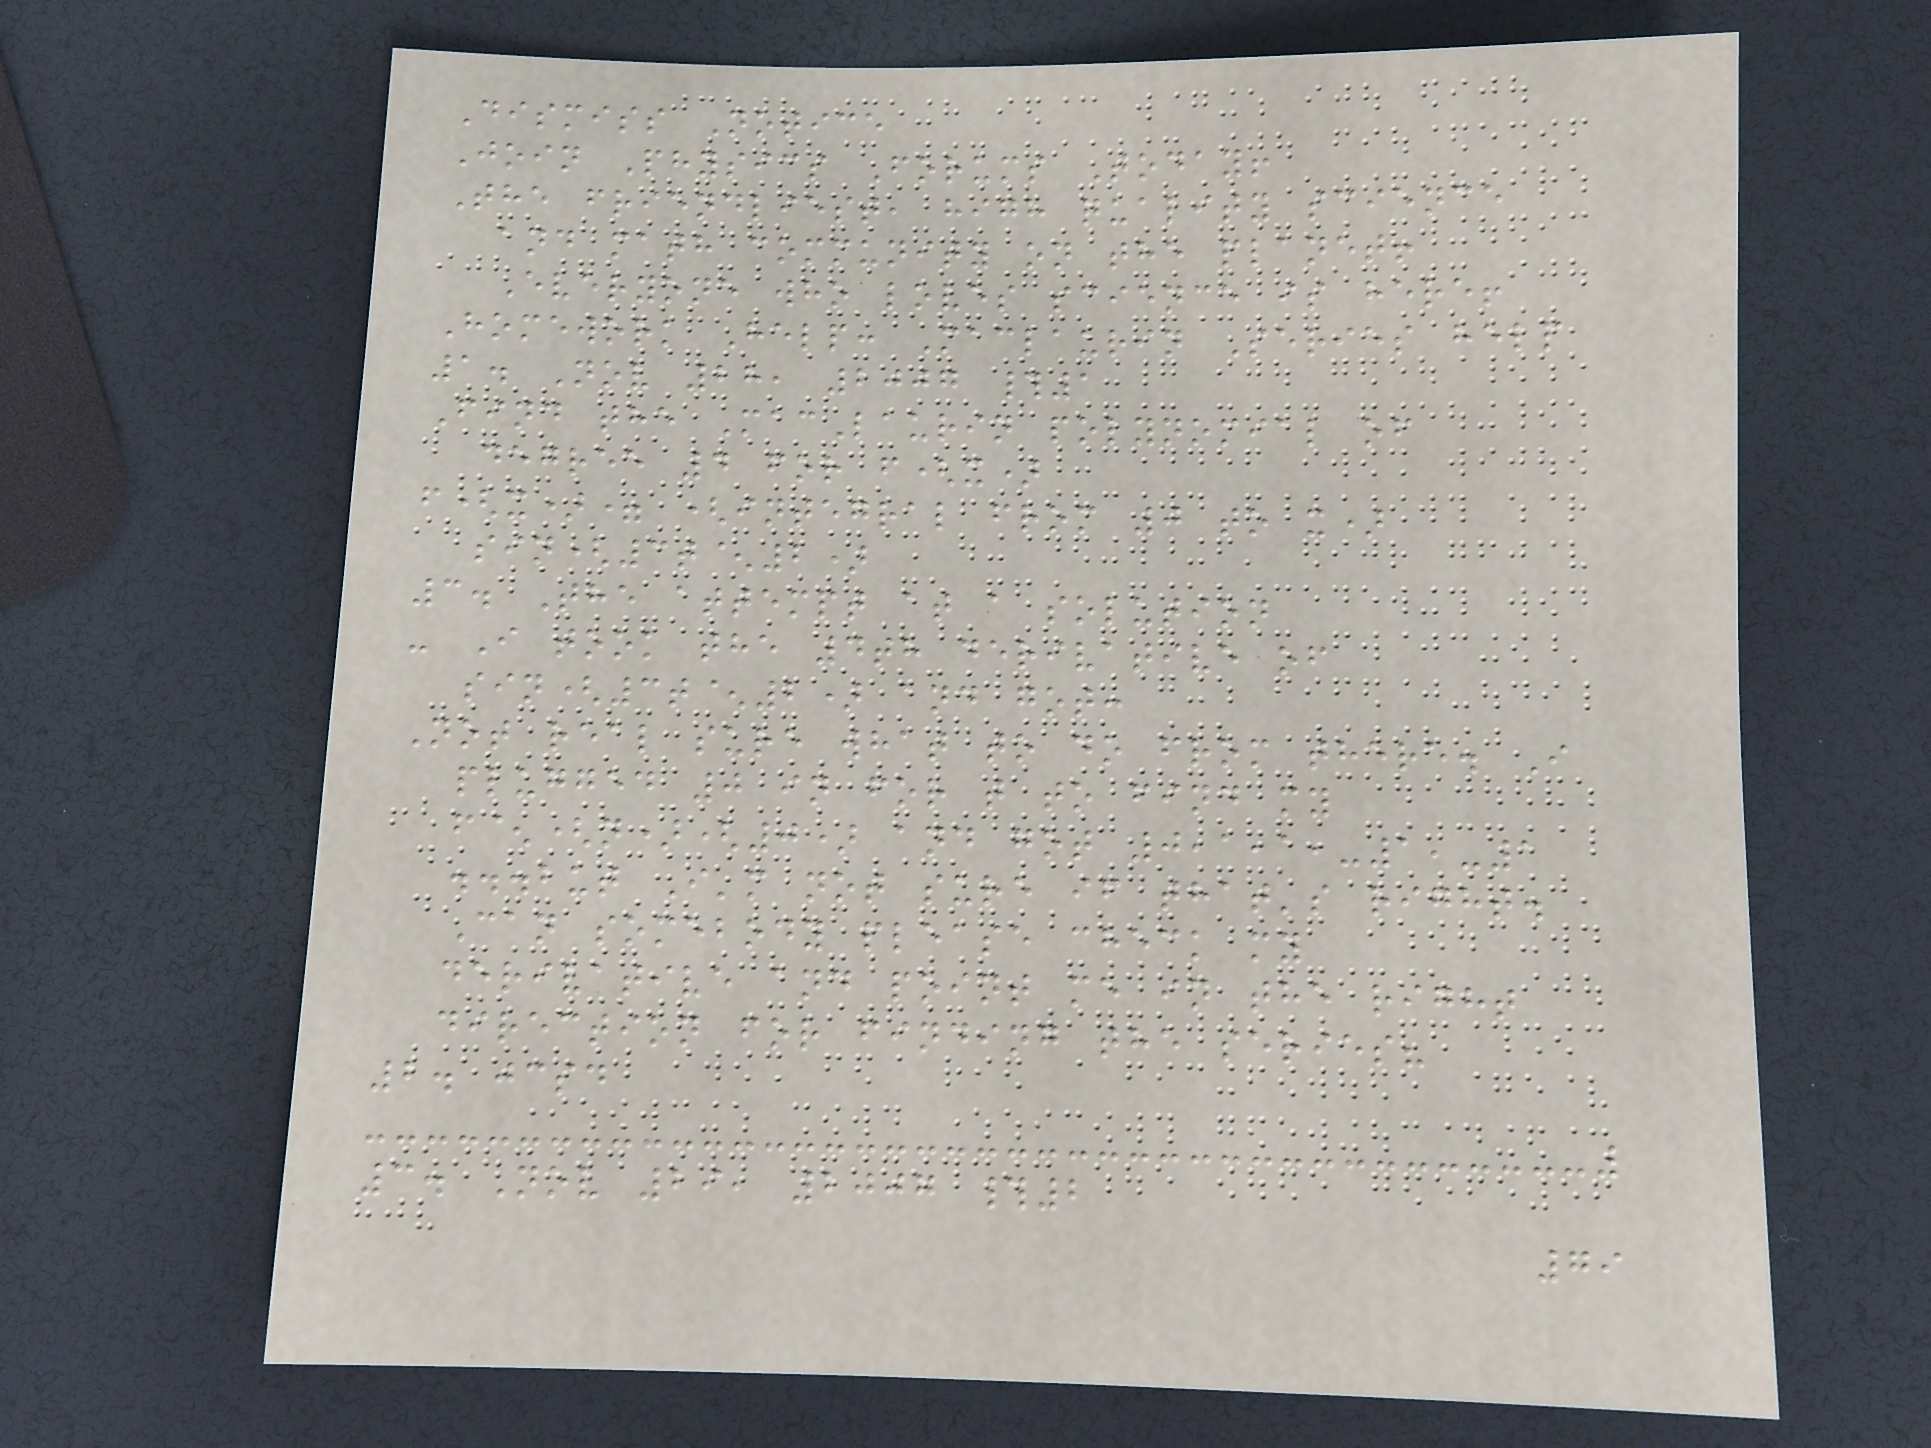Dismiss Notice
Join Physics Forums Today!
The friendliest, high quality science
and math community on the planet!
Everyone who loves science is here!
Homework Help: Maclaurin Series help
1. Nov 28, 2007 #1
Find the MacLaurin polynomial of
degree 4 for f(x)
f(x)= (integral from 0 to x)
sin(3t^2)
3. The attempt at a solution
- I took the 4th derivative of
sin(3t^2) and got:
Not real sure what to do from there. I
plugged 0 in for t to find my
f^(n)(0) and got 0,1,1,-1,-1
...but I'm not sure if that's right.
Can somebody please check my
derivative and point me in the right
direction for finding the series?
2. jcsd
3. Nov 29, 2007 #2
79
